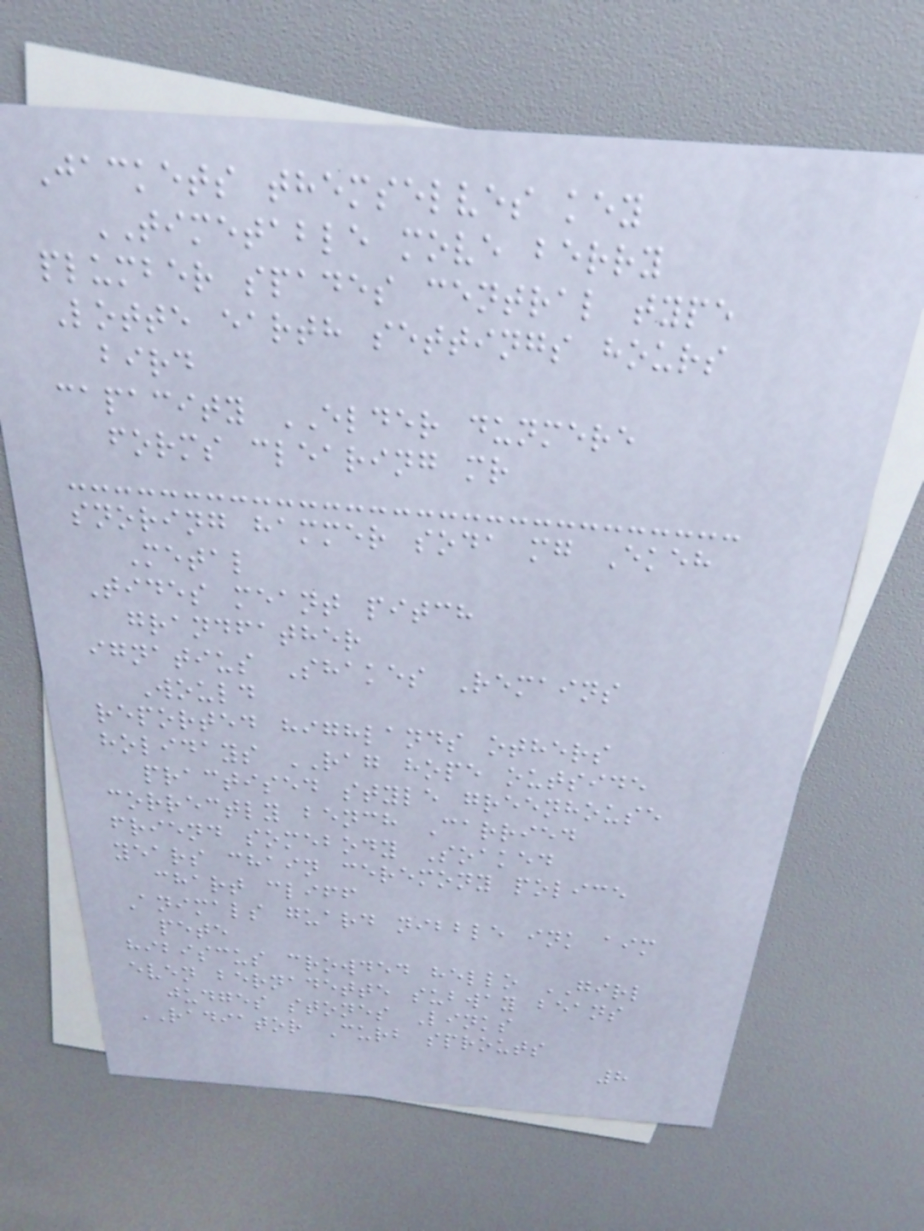Jackets themselves key
TIMETABLE move berry
plumber spades central type
Lotte earth settings hours
bird
capacity ELDER dunmere
forms clearing mr
snoring hammer soda mg Ekeh
Metal
Tides meant pitch
grandfather
ignatius Shakes Remains
Would
reported highlands others
holidays RAG hope outside
practised style greenhouse
correctly bench Carried
friend somebody Soaked
years chain ceremony police
chart cliff
Animals guard nibble ink aim
pete
hibiscus crowded hello GIRL
even bernadette subway beans
judges stones Links
RADIATOR Curb sprouts
8
